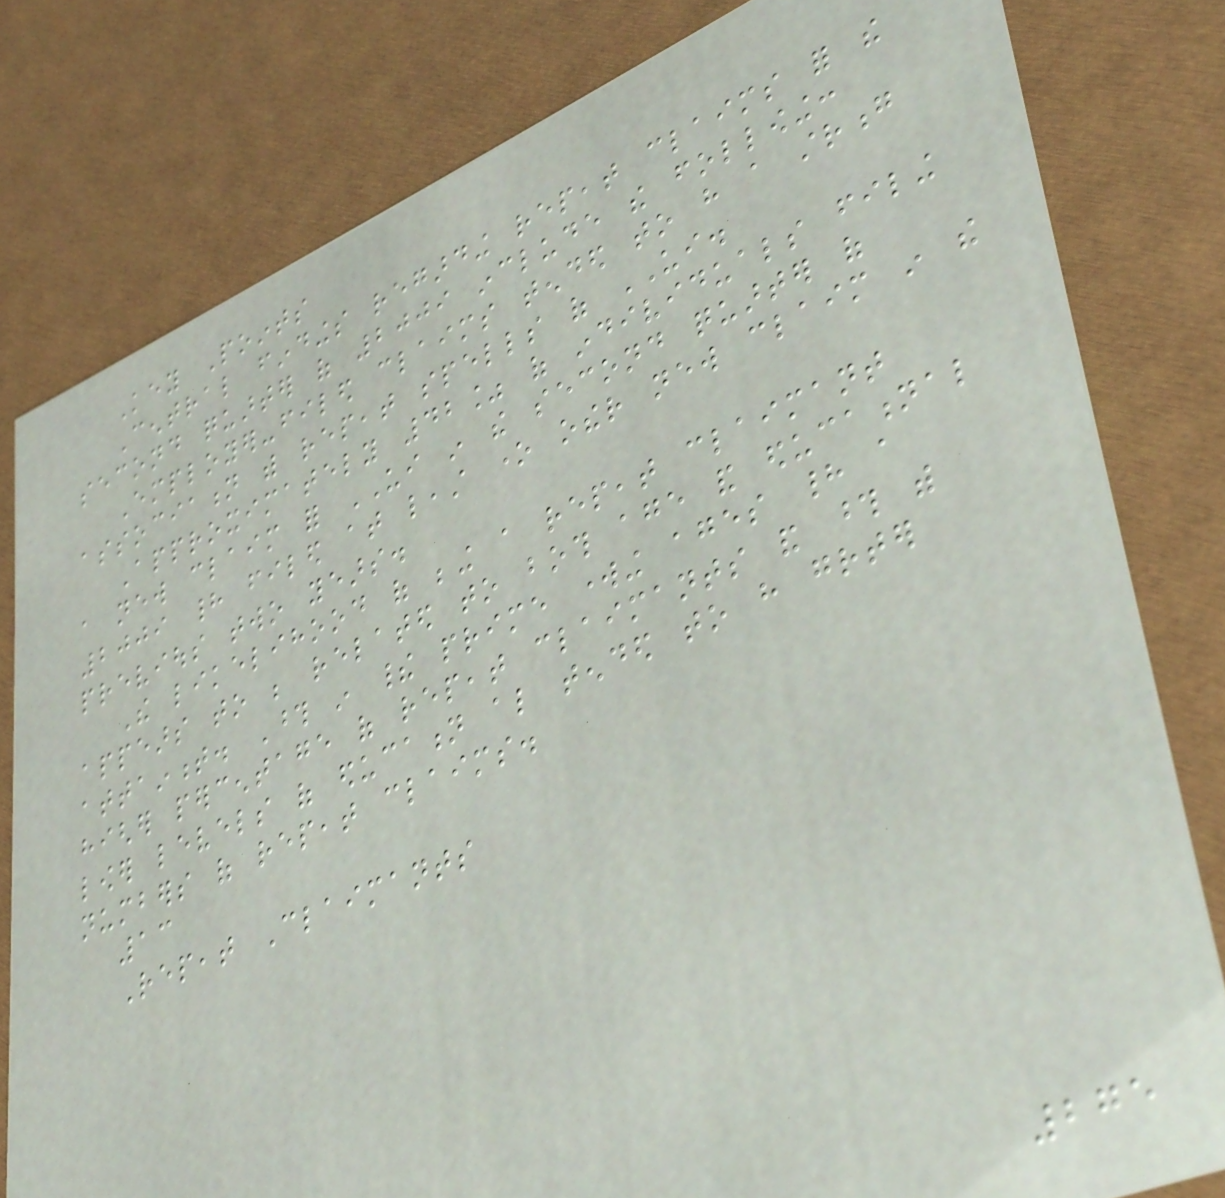Key Points
Central findings regarding repeat claims for the
second quarter of 2009 include the following:
Employer-filed claims tended to have a strong
association with repeat spells of UI.
Approximately 42% of individuals filing
a new claim for UI in the second quarter of
2009 had filed at least one other new claim in the
previous two years.
The likelihood of being a repeat claimant
appears to be related to both age and educational
attainment. Those in their prime working ages had a
higher percentage of repeat claimants and those with
lower levels of education also tended to have greater
numbers of repeat claims.
13
Repeat Claimants
275
